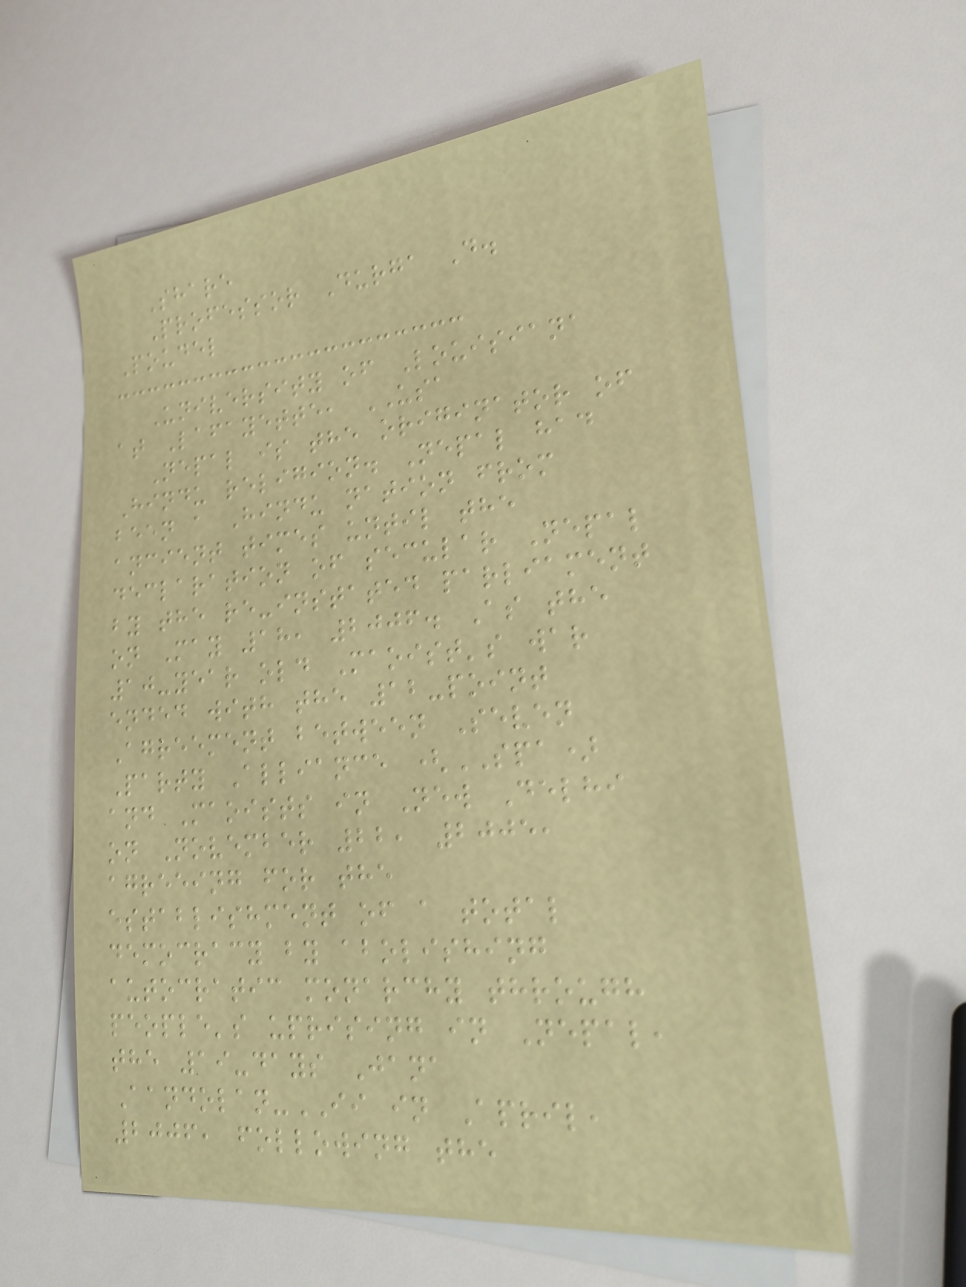Share
Professor Durga D.
Poudel
University of Louisiana
at Lafayette, USA
Nepal is the originator of
Hindu religion. Nepal had
been a Hindu nation from
ancient times until the
declaration of secular Nepal
by the re-instated parliament
on May 18, 2006. As the
10-year old Maoist's war
ended with the 12-point
Agreement between Seven
Party Alliance (SPA)
and Maoists in New Delhi
on November 22, 2005,
agreeing for the
establishment of a total
democracy by abolishing
autocratic monarchy through
people's uprising in Nepal,
the 19-days Jana
Aandolan-II in April,
2006, following the
